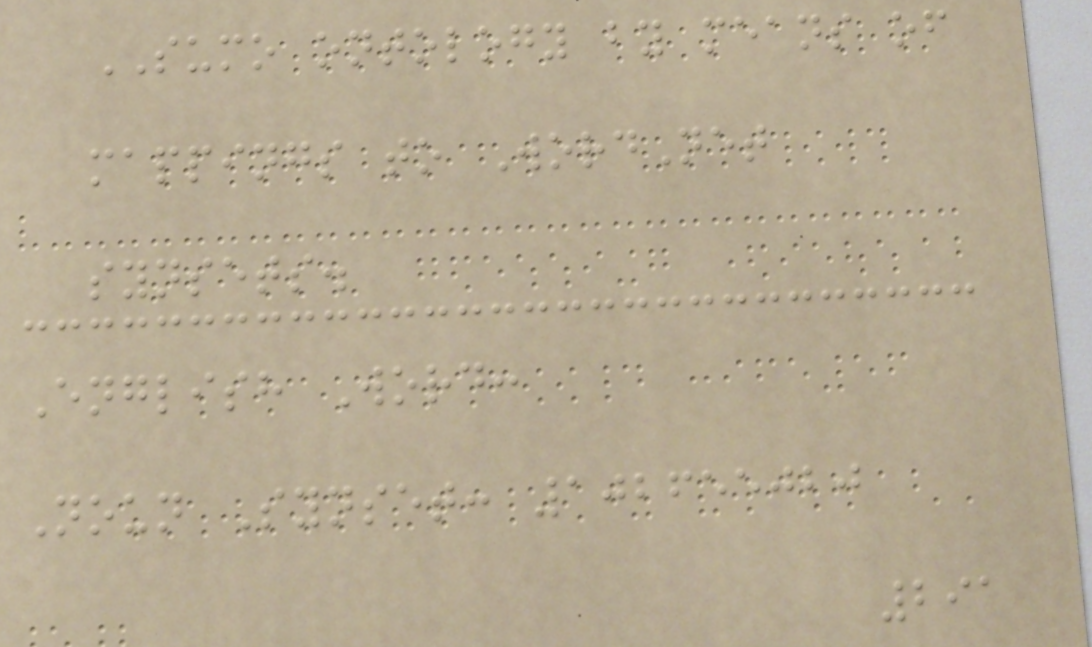SUMO ontology by means of
mappings to WordNet
synsets.
English Word:
Noun Synset: 102655020
291
